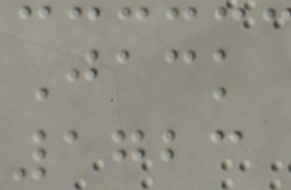Jack
1723
